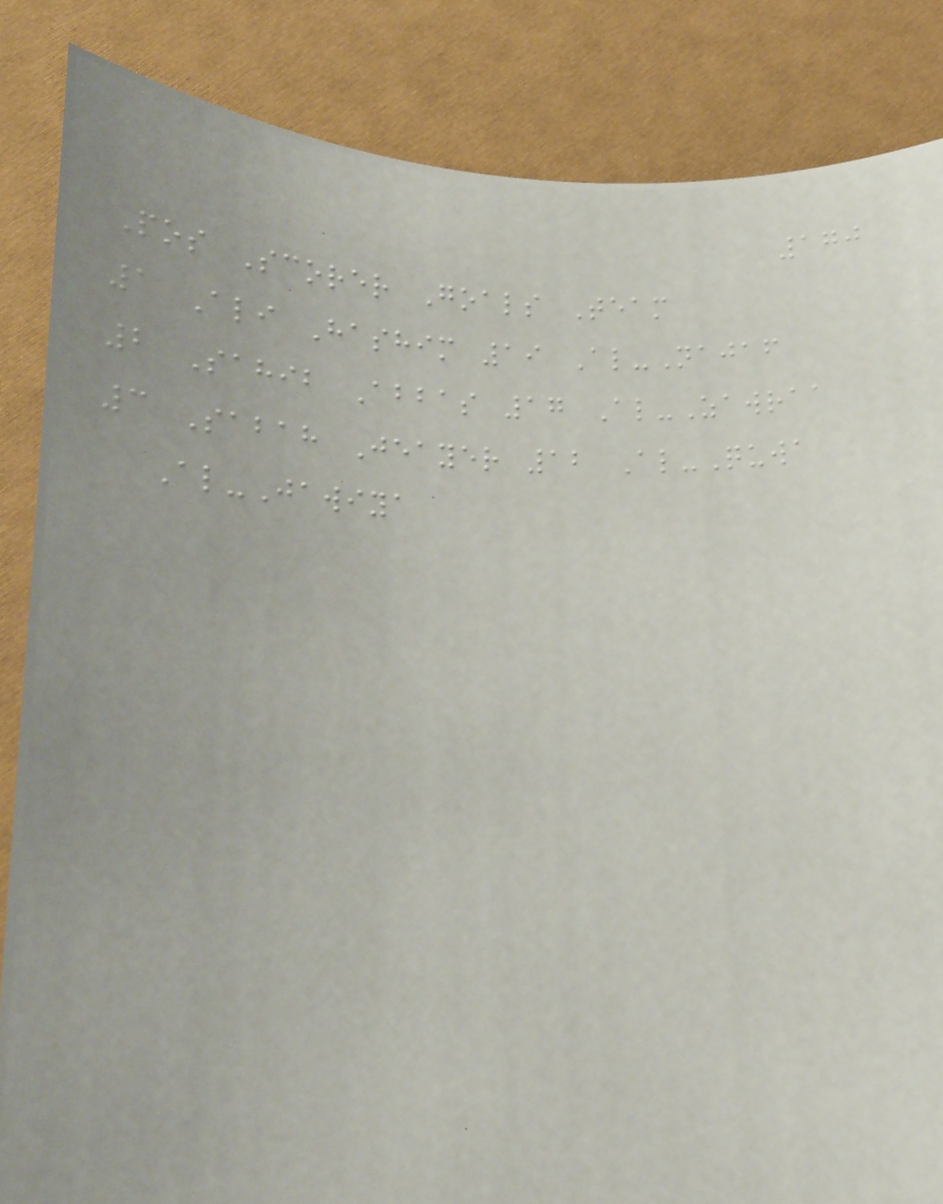170
Pos Scorer Goals Team
1 Ali Hashim 19 Al-Najaf
2 Sahib Abbas 17 Al-Zawraa
3 Sabah Jeayer 12 Al-Quwa
Al-Jawiya
